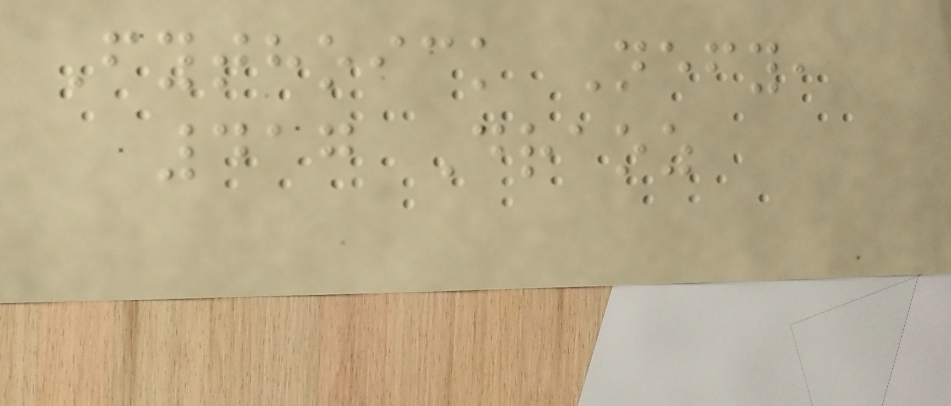Fythoick Nefy,
417 Draoz
